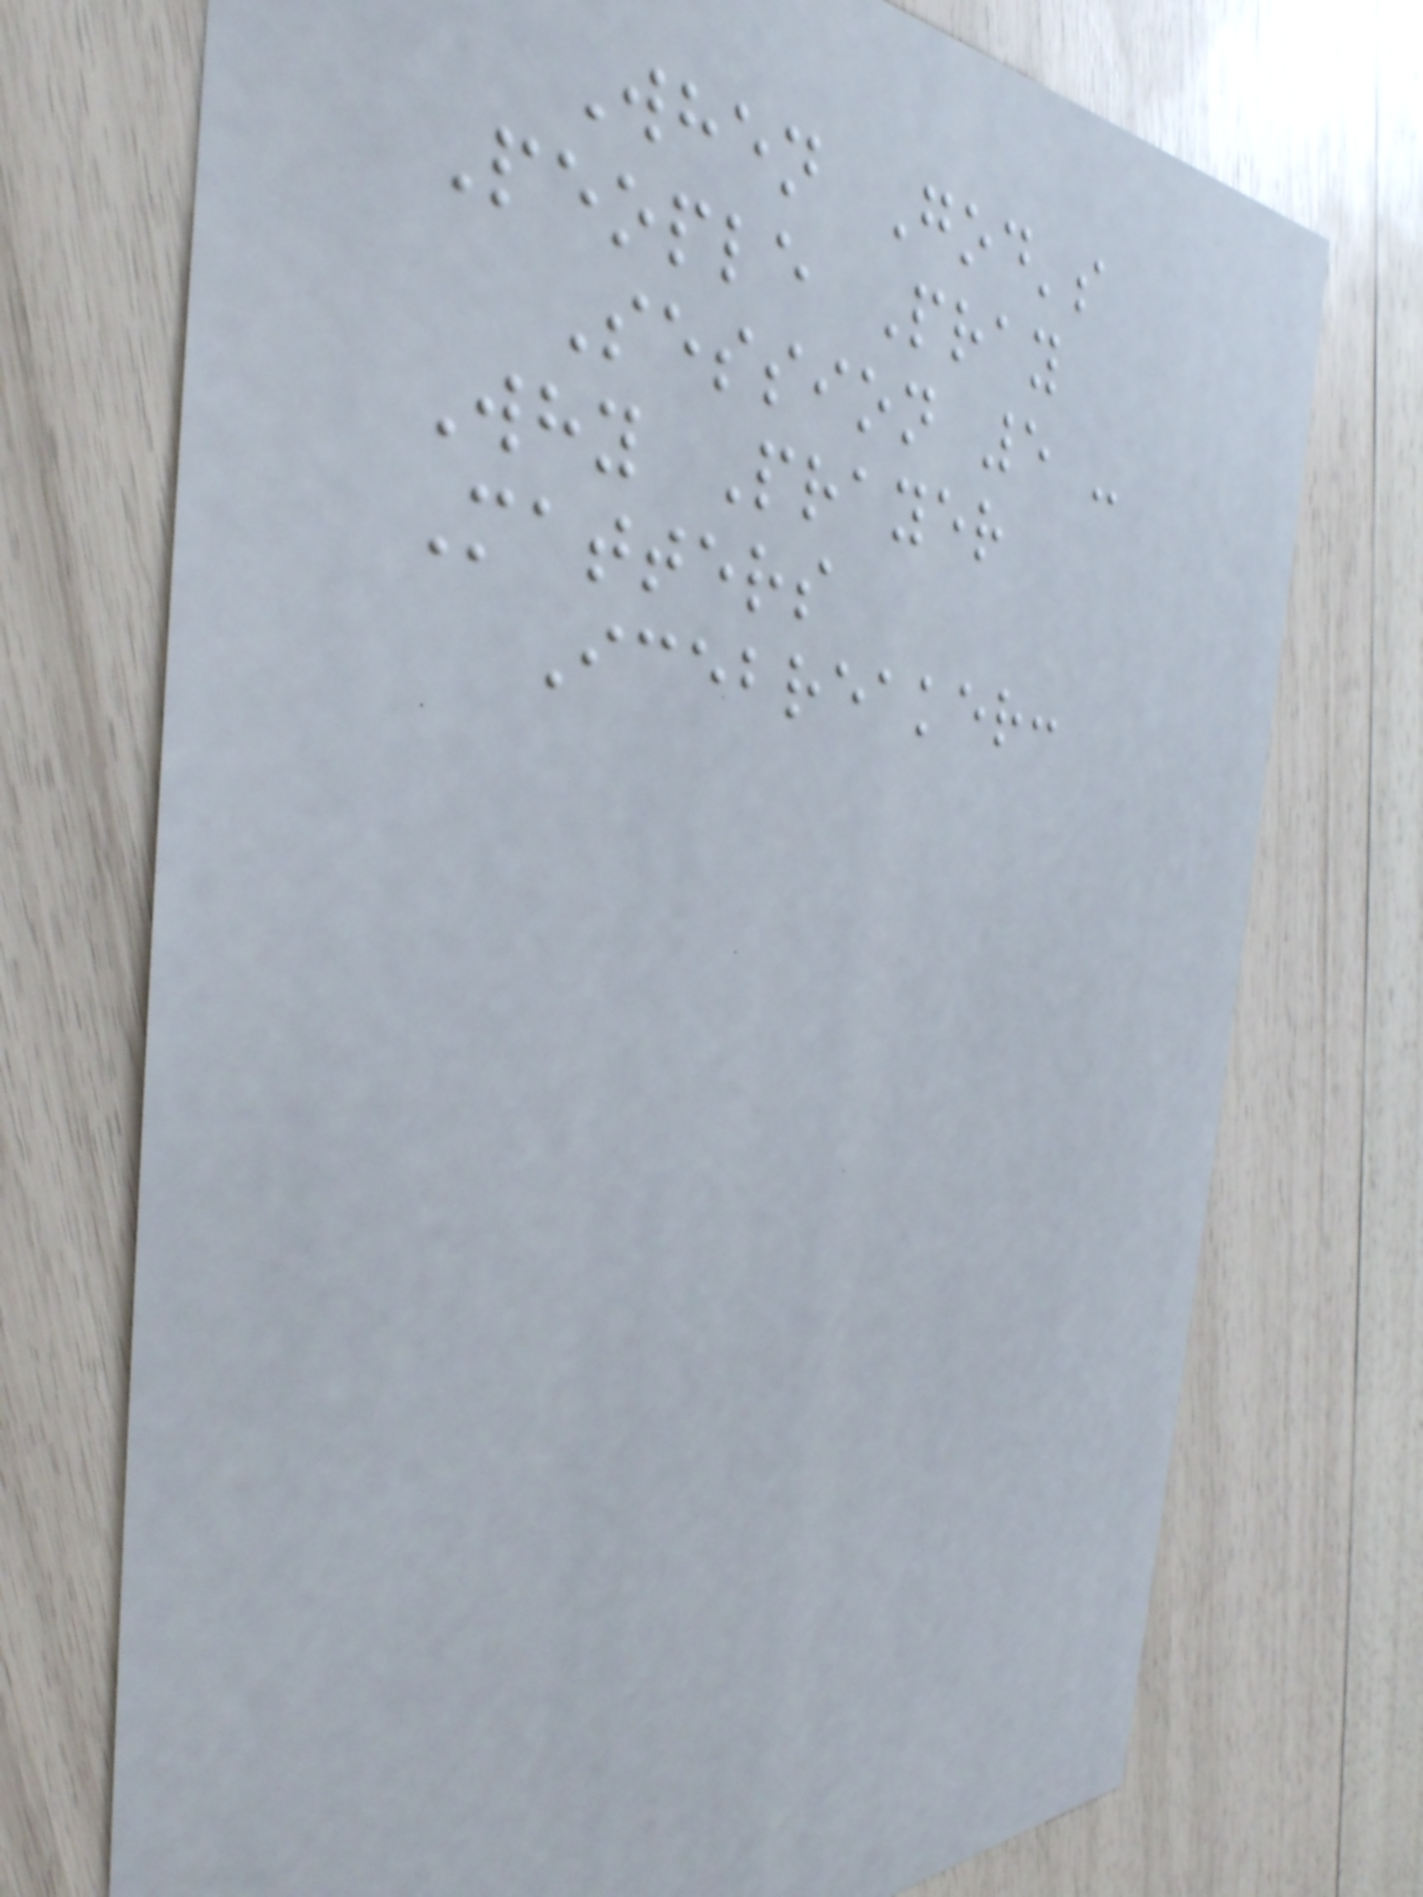When God's
People Pray
Session 5 -
Why Prayer
Matters
Icebreaker:
